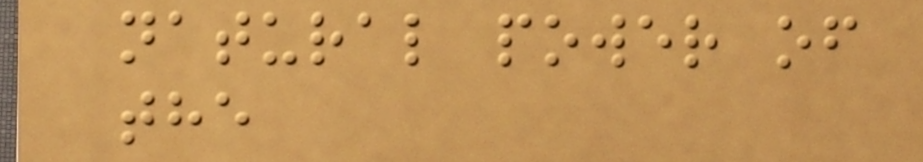natural power of
the
